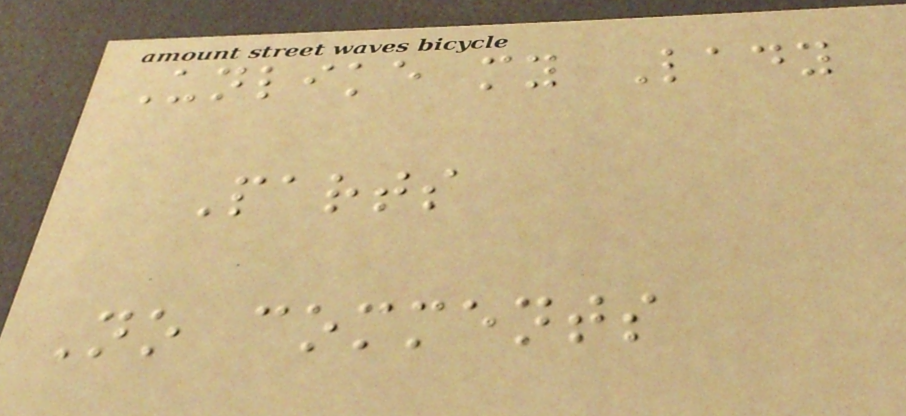Unlike my Lady
Parts
No comments
